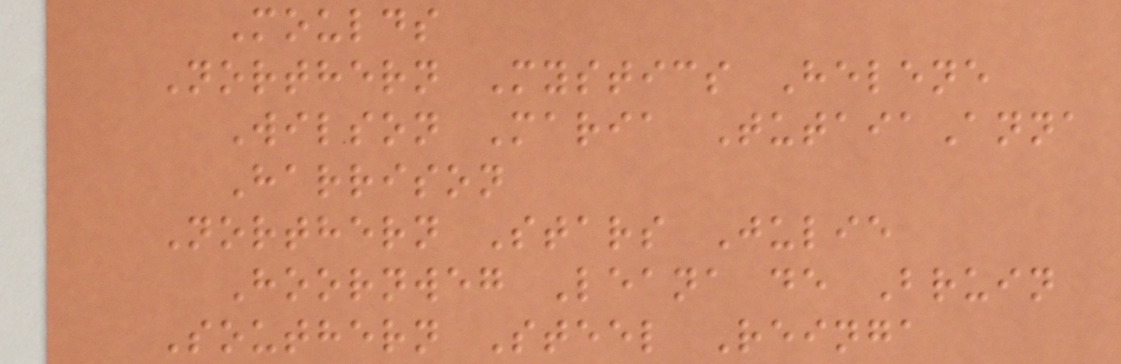Moulds
Northern Mystics Helene
Wilson Maria TutaiaAnna
Harrison
Northern Stars Julie
Hoornweg Leana de Bruin
Southern Steel Reinga
